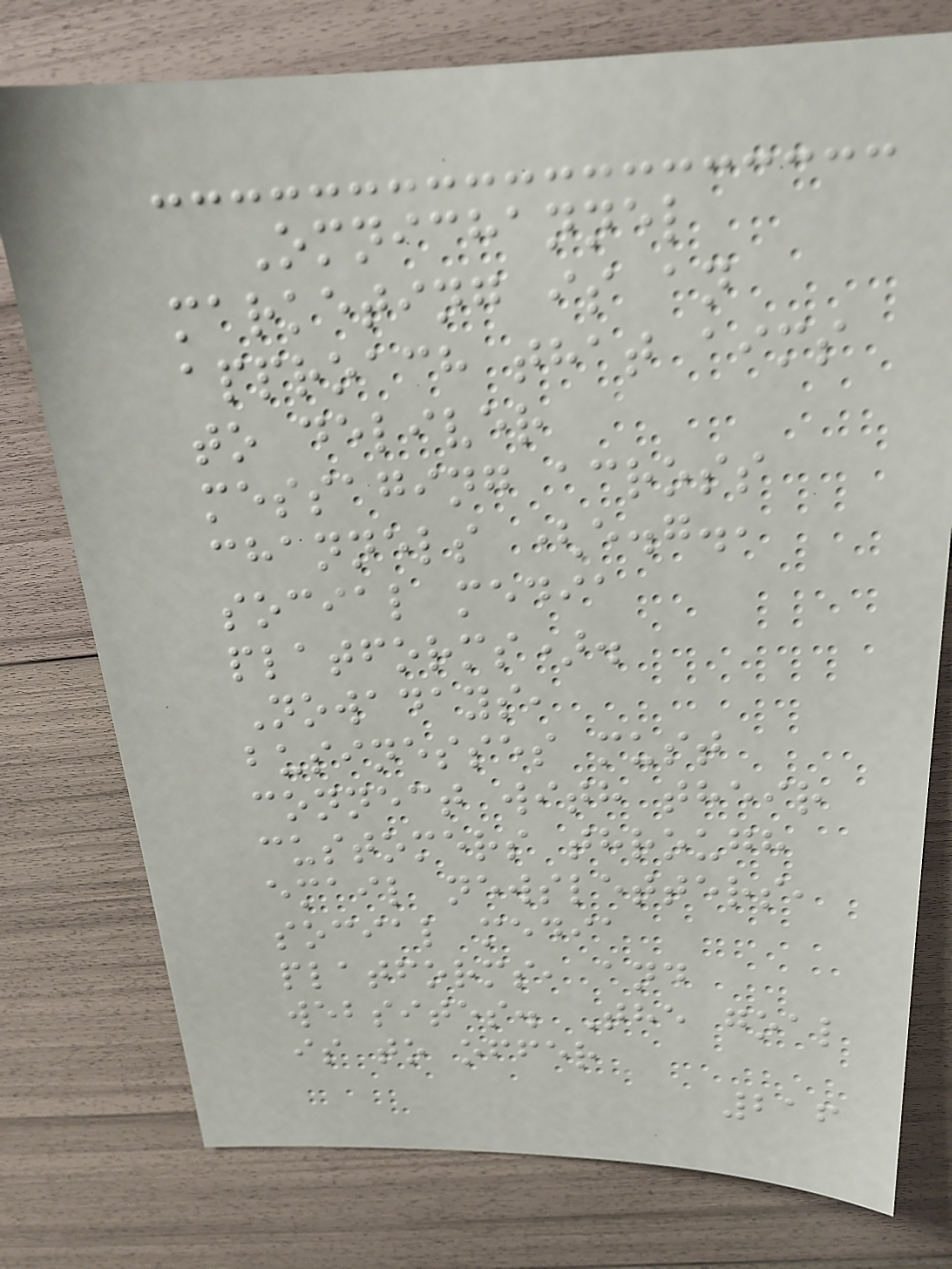Omnichannel
marketing is an
approach that aims
to deliver
messaging across
channels (e.g.,
social media
platforms).
Nowadays,
businesses must
connect with their
customers through
email newsletters,
social media
platforms, and
websites. The goal
is to offer
216
